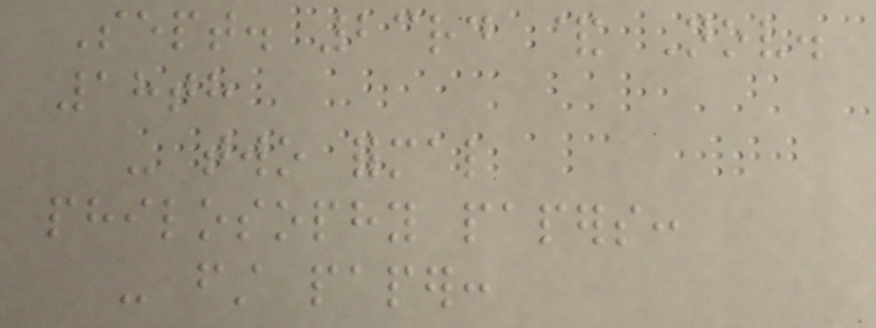Sept. 23rd & Nov.
18th
- two formal
philosophy papers:
- first paper:
